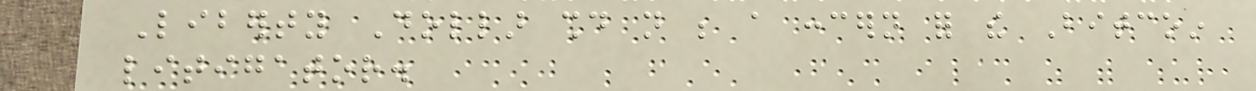Liberty Dollar should not be a concern for the Bitcoin
litigator.
